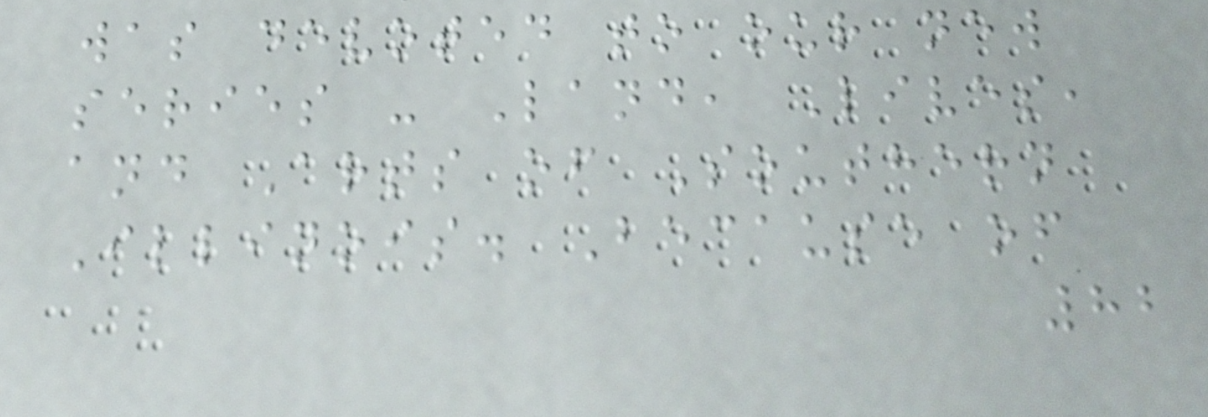was devoted to our new
series - Land, Lives,
and Arts of Southern
Illinois. Because of
82
